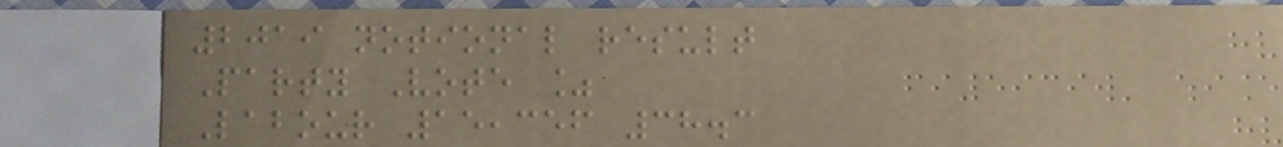2019 notional result
Party Vote %
Labour 15,356 38.3
